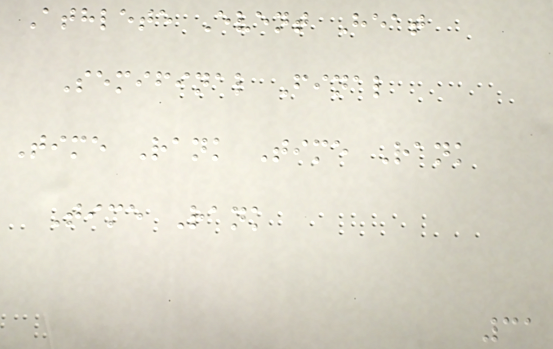Athlete Event Heat
Semifinal Final
Time Rank Time Rank
Time Rank
31
